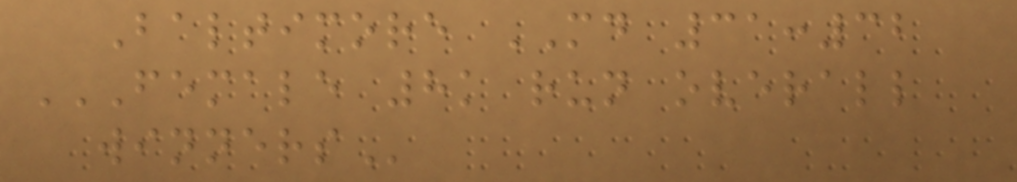Baltimore MD 31:32
FEMALE 8K RUN OVERALL
WINNERS
